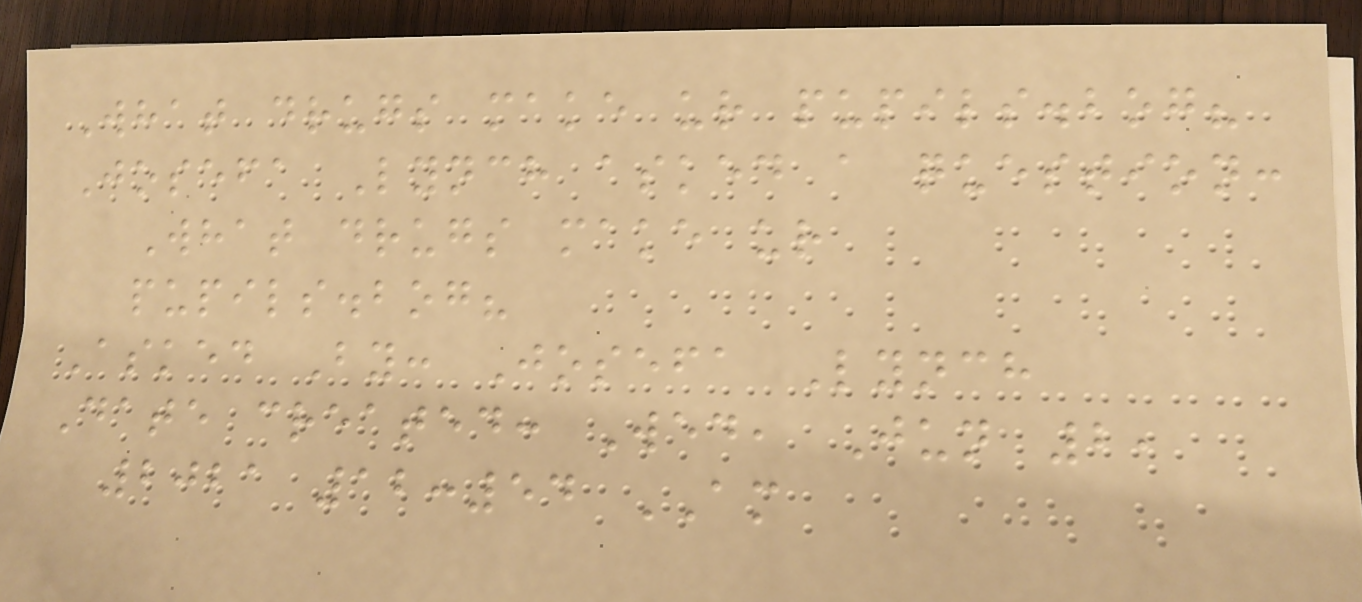What drugs make ur pupils.bog?
Josefa Lynch asked a question:
What drugs make ur
pupils.bog?
Asked By: Josefa Lynch
Date created: Wed, Jun 2,
2021 12:54 AM
